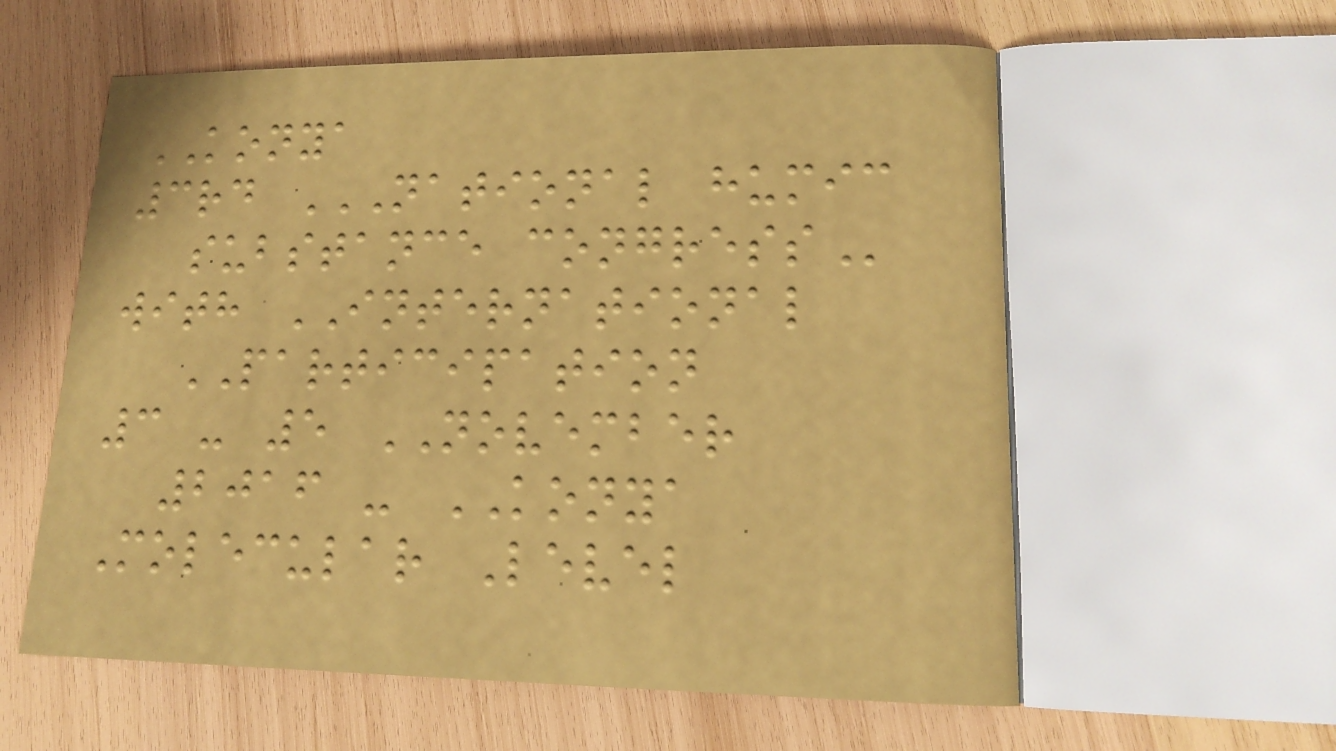KONYA
3rd NATIONAL HUMIC
SUBSTANCE CONGRESS
with INTERNATIONAL
PARTICIPATION
3 - 5 NOVEMBER
2016 - KONYA
Molecular Level
